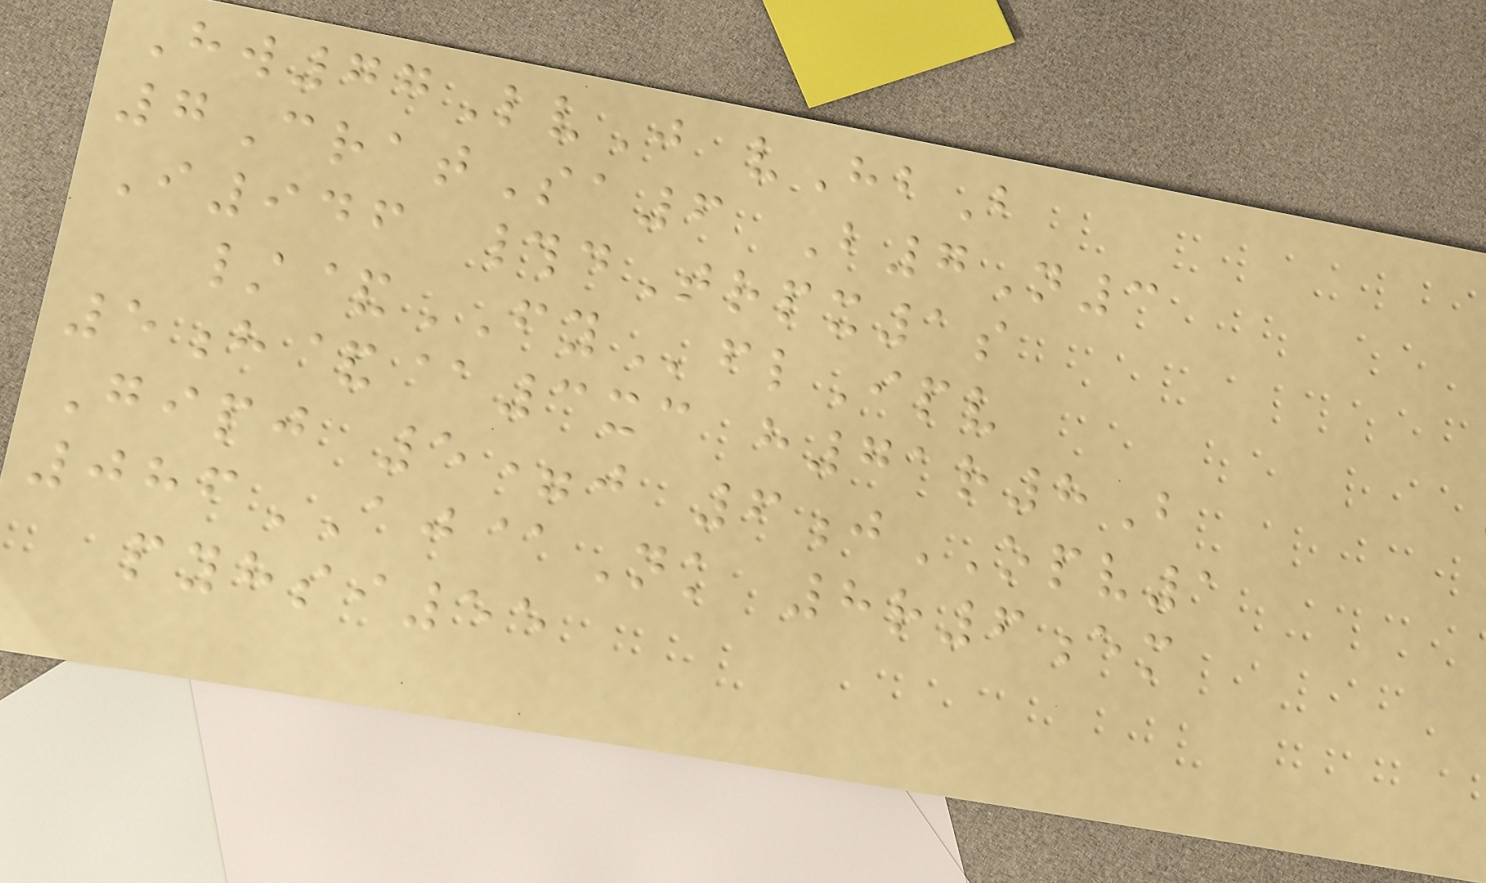Hw77LvJ vHbB
7CratSa6 B7N3
I946 #dTrpx1s
/&FYflIpv
5h&@3xc h71r8B
Gipj 5=j 6jOPV1
086AJ@Nk 8r6em
pyhsi55
